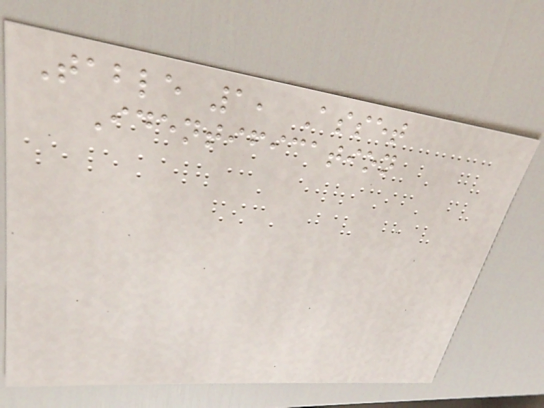Table 1, Asset
Identification
